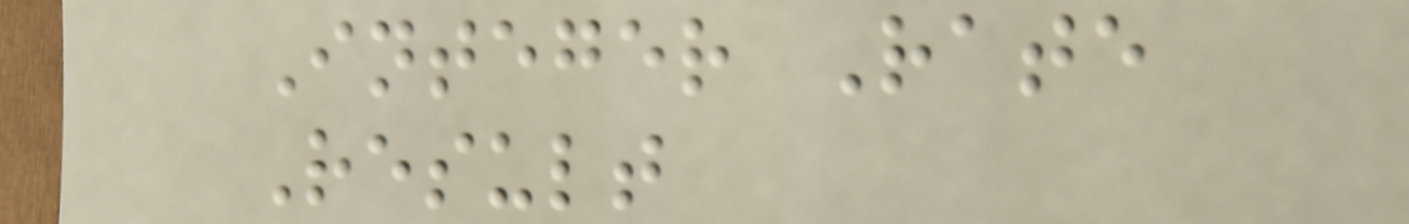Integer Rate
Result
